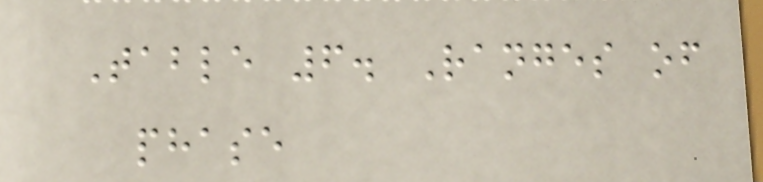Table 6. Ranges of
phase
